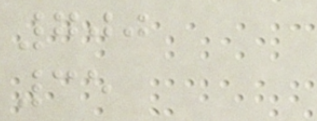700
35
